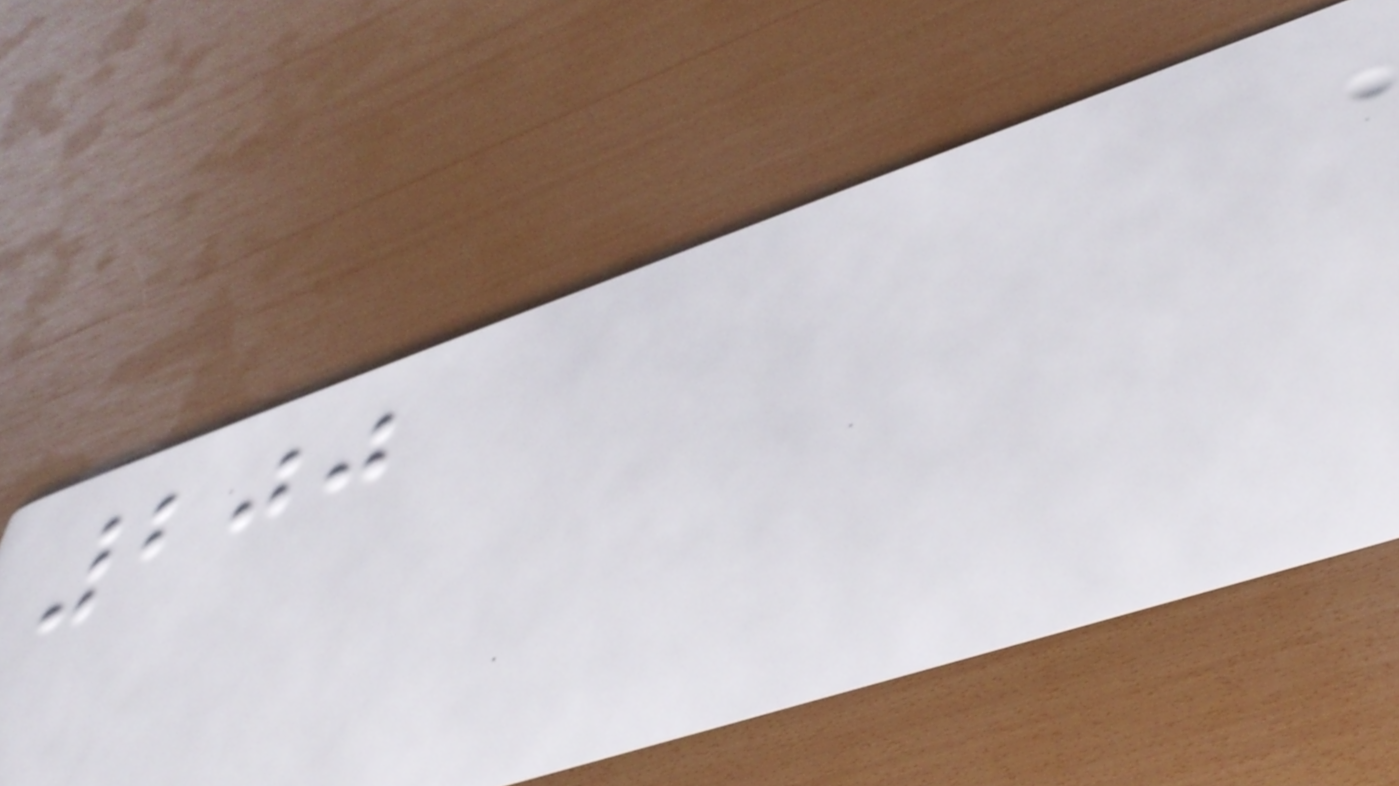200
